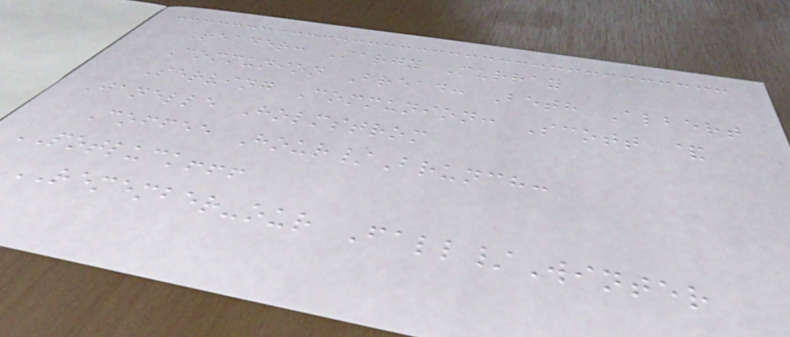Reader: Margy Murray
Communion Bread: Beth Albert
Serving Communion: Scott &
Janelle Holmstrom
Coffee Hour/Brunch:
POTLUCK!!!
REMEMBER-our Fall/Winter
